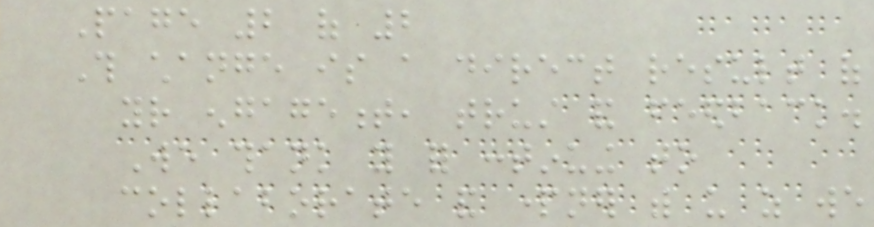Page 2 of 2
This change is a direct result of
your engagement, trust and feedback.
We thank you for continuing to
collaborate and partner with us as we
